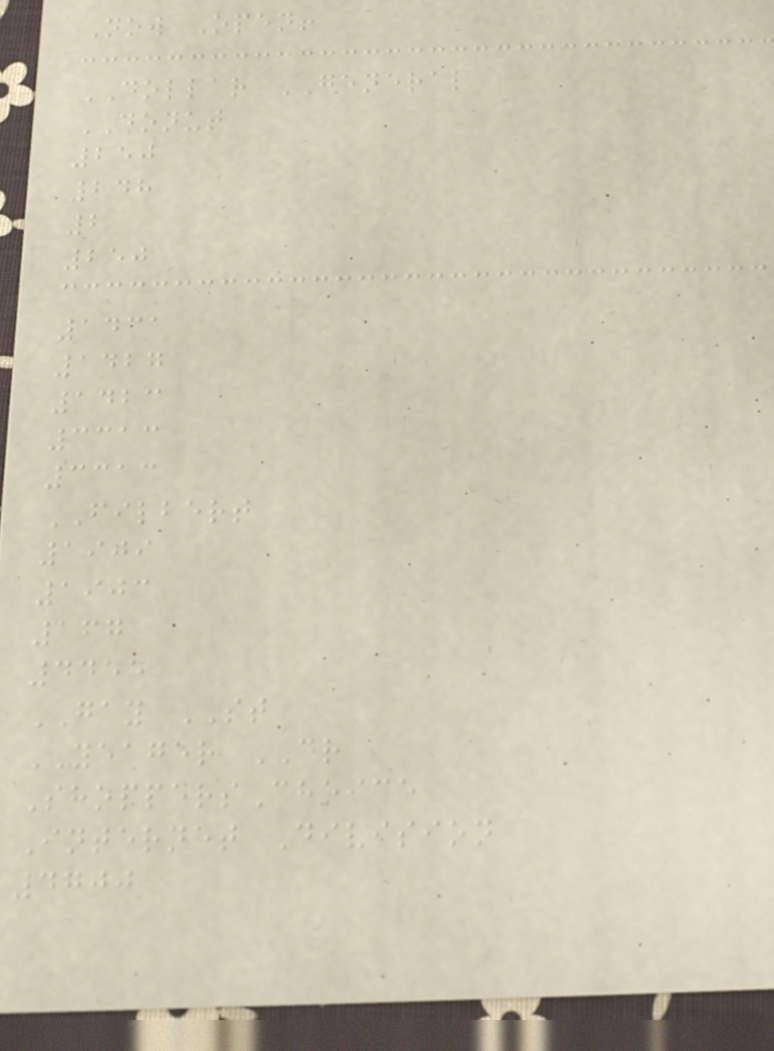Now Open!
DOLLAR GENERAL
DONUT
250
248
2
250
1431
1427
1423
3313
3313
FILBERT
1909
1903
167
4455
GAY ST
YEAGER DR
ShoppersChoice
Internet Division
4700
